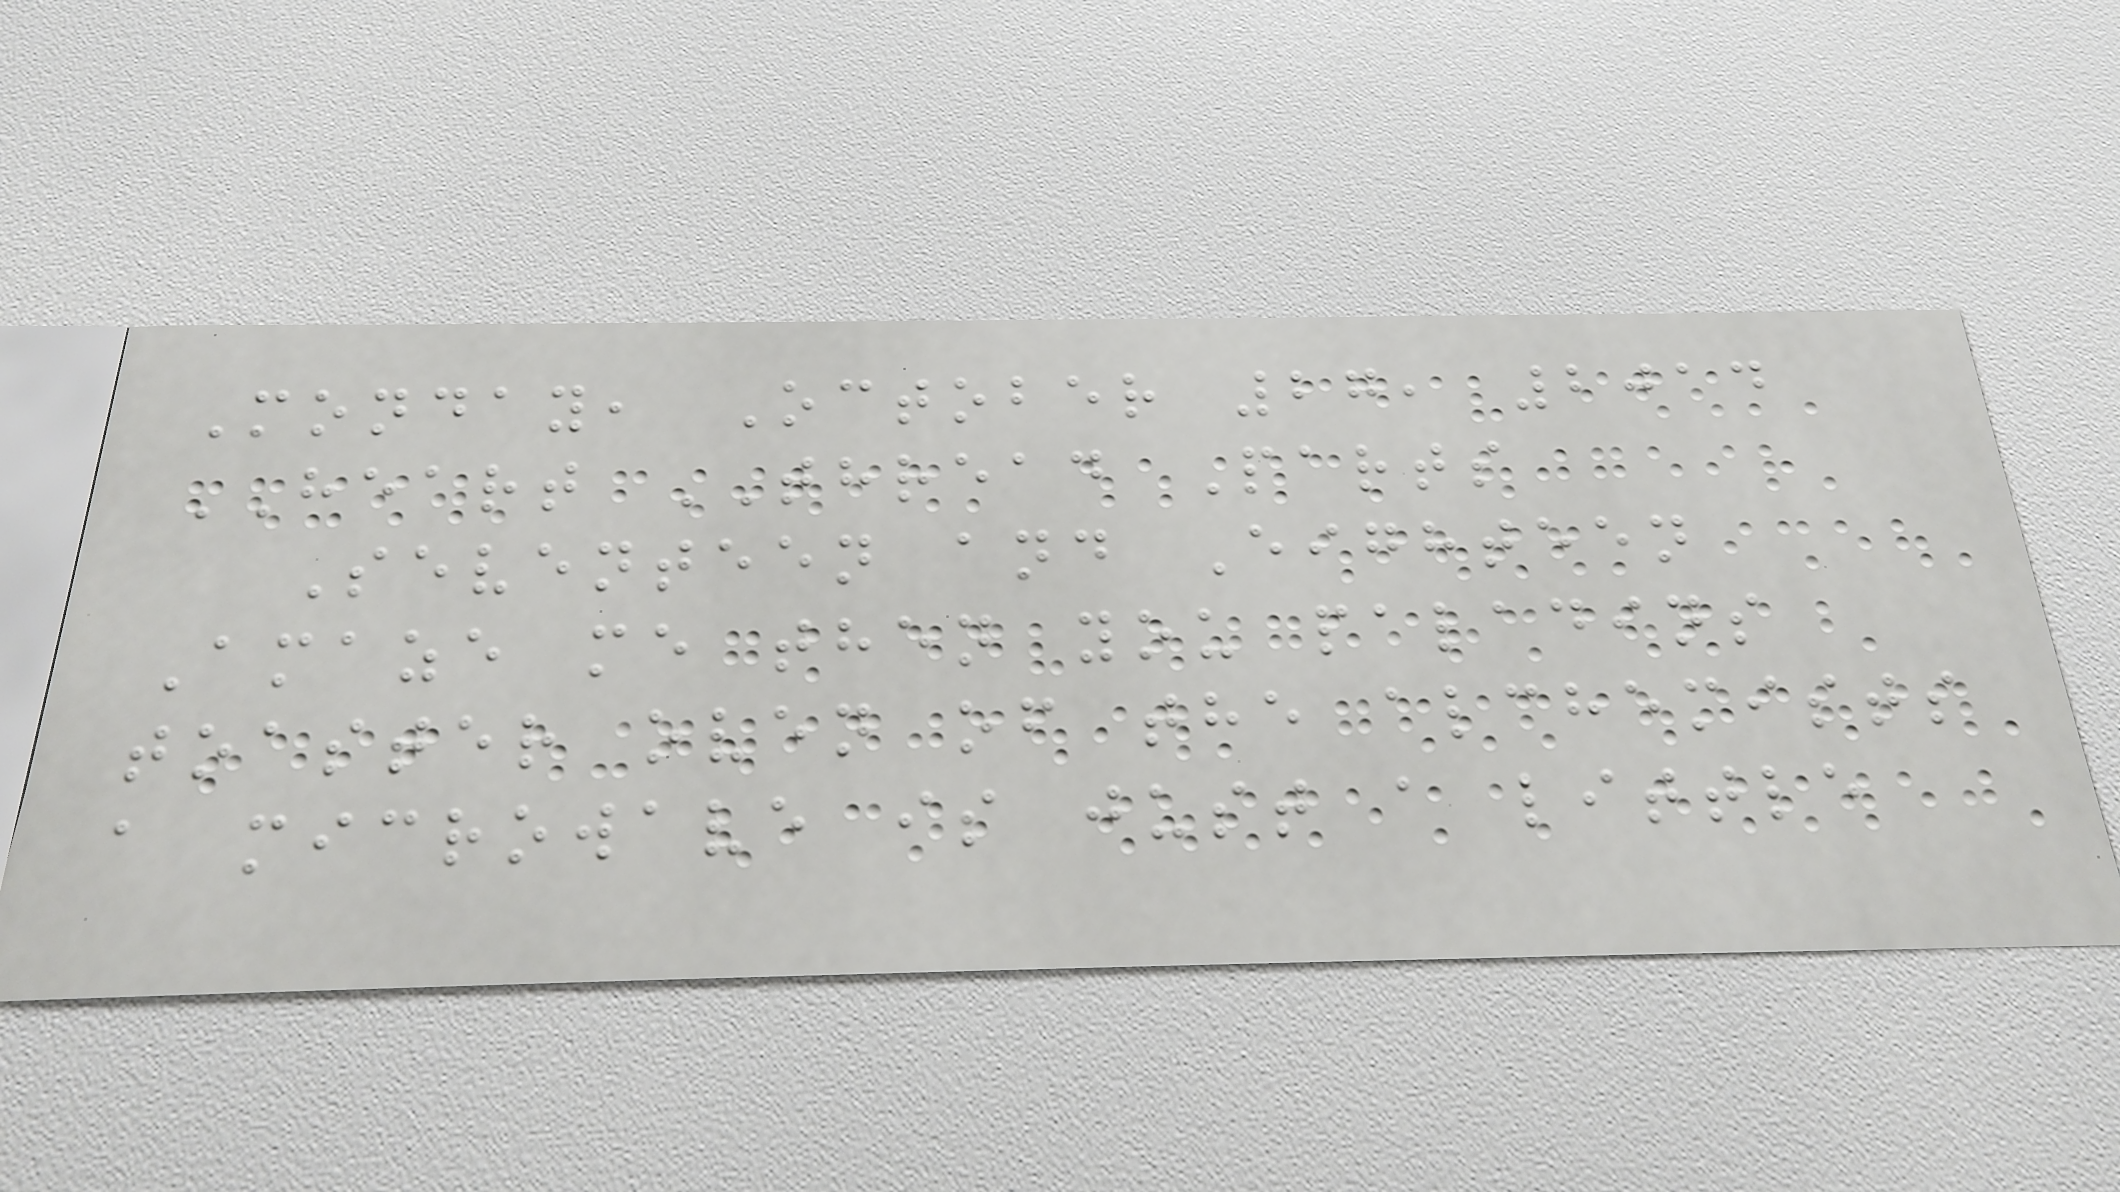Monday, October 27, 2014
HEART THREAD Parts
Seventeen and Eighteen
Amaze me then you paladins
toaster oven of the alchemists
a microwave is just a little
